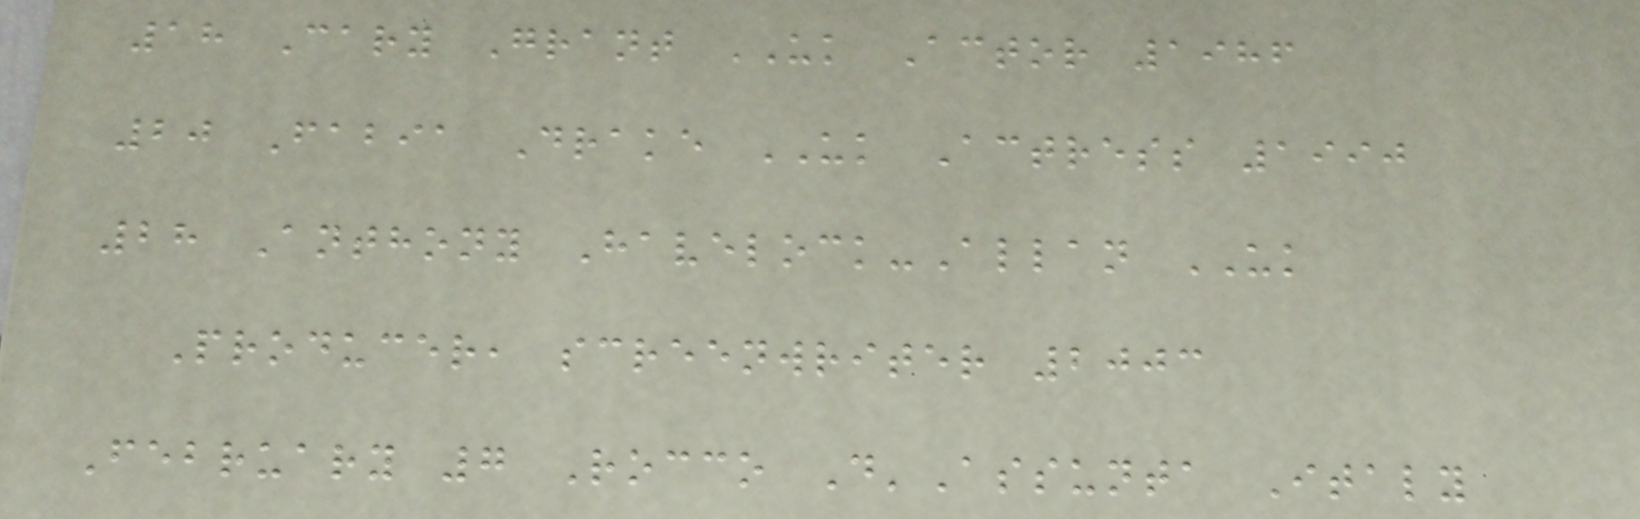18 Cary Grant UK Actor 1986
20 Fabia Drake UK Actress 1990
28 Anthony Havelock-Allan UK
Producer, screenwriter 2003
February 7 Rocco D'Assunta Italy
